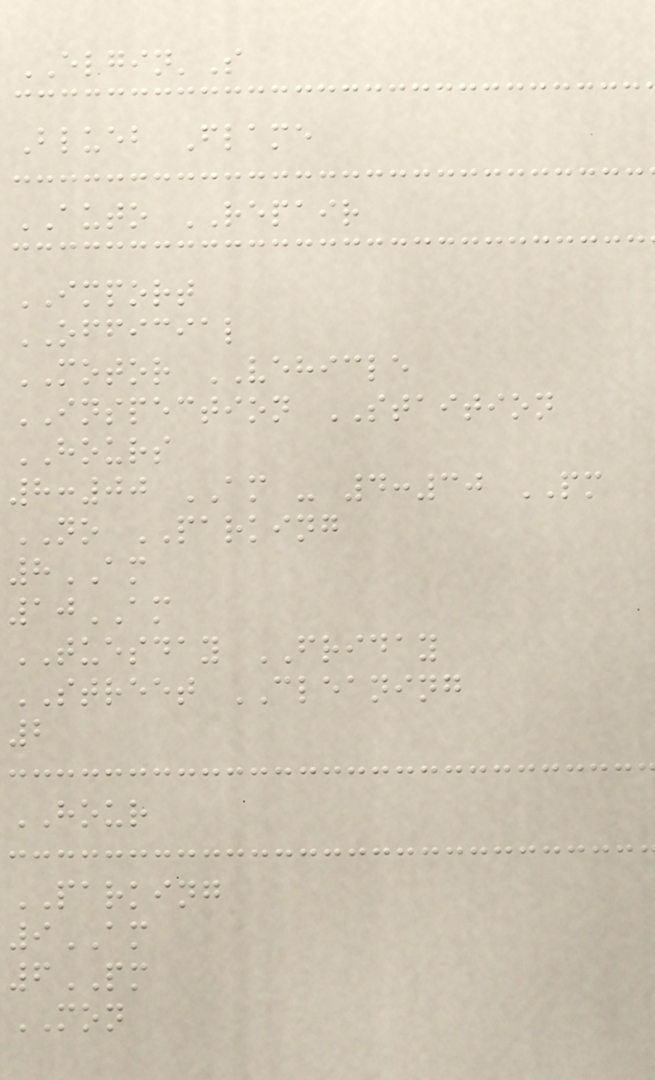ELGIN'S
Blueb Flame
AUTO REPAIR
IMPORT
OFFICIAL
MOTOR VEHICLE
INSPECTION STAITION
HOURS
8:00 AM - 4:30 PM
NO PARKING
8AM
10AM
TUESDAY FRIDAY
STREET CLEANING
2
HOUR
PARKING
9AM
6PM
MON
